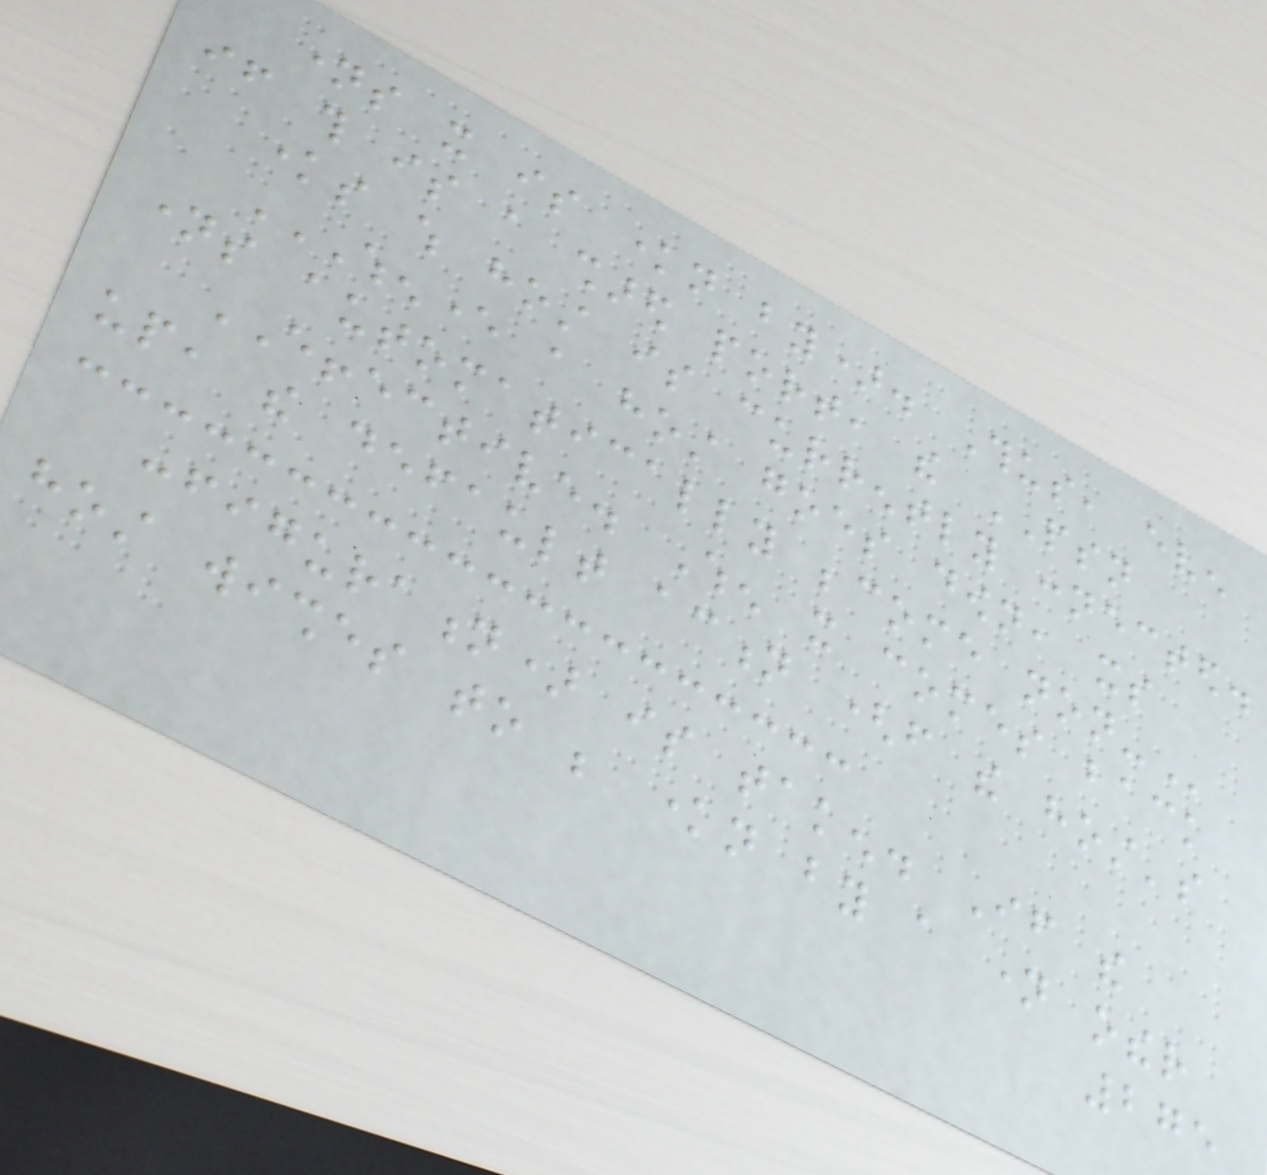names it is known by). Thus, even
if this is a shared port, the PSN
knows which host is currently connected.
WHENEVER A HOST GOES DOWN, ITS
NAMES AUTOMATICALLY BECOME NON-
EFFECTIVE. When it comes back
up, the default action (from the host's
configuration) is taken. If the
host wishes to be known by a name other
275
